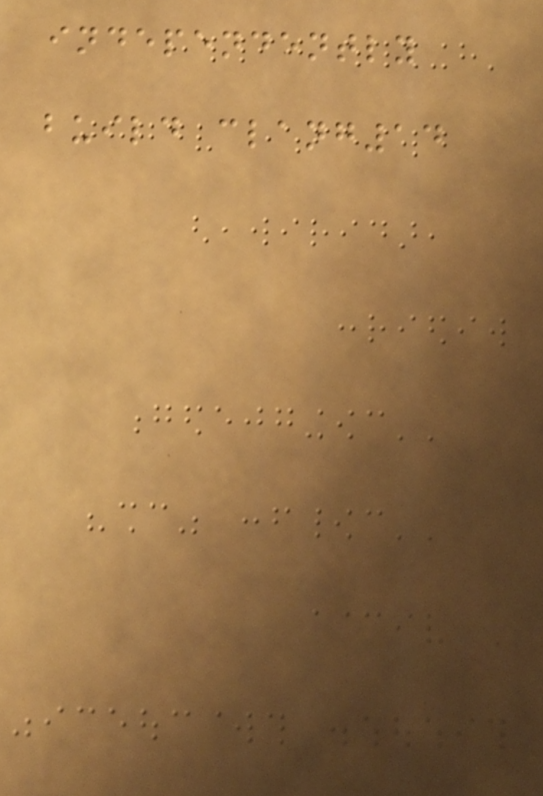independently
build clang14
